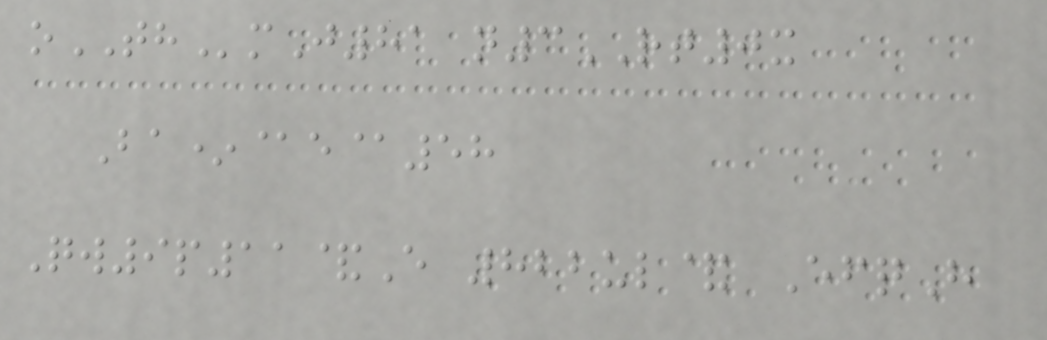oTHmJ81 n3RT0x
Ba*@e@58
Qw9p11&E 822ul& EfqH
